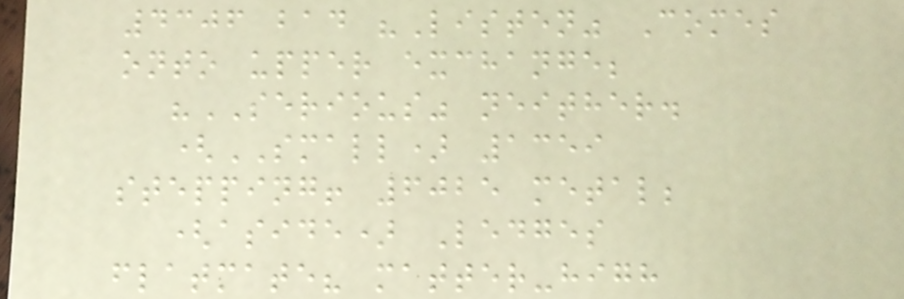4306 bad "Listen" Comes
onto upper exchange;
"SERIOUS" neither.
(SMALL) 1359
stepping! 6025 metal;
(aside) Ledges
flatmate? matter-high
